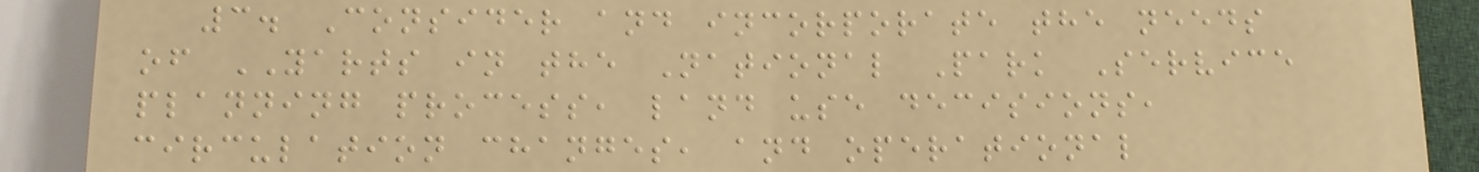3. Consider and incorporate the needs
of YARTS in the National Park Service
planning process, land use decisions,
circulation changes, and operational
